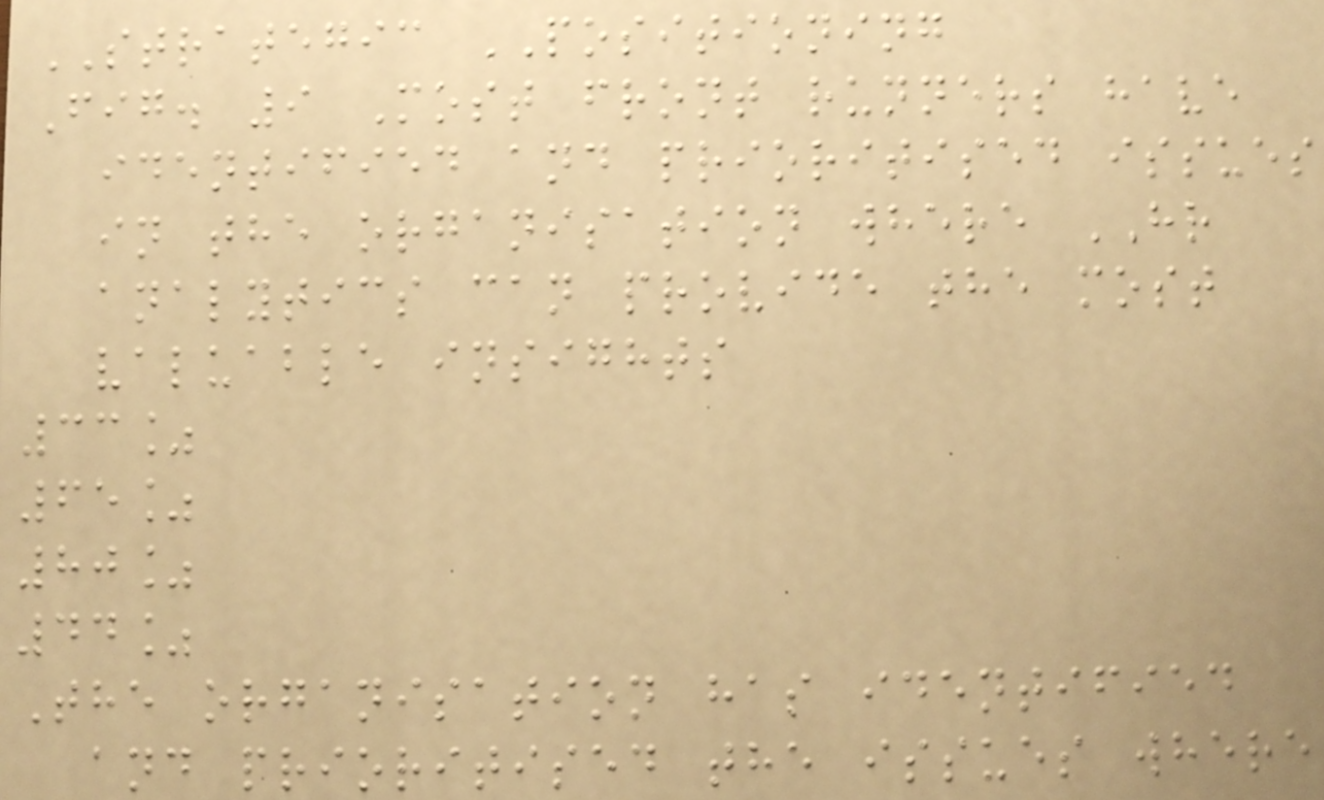STRATEGIC POSITIONING
Fig. 9 Most front runners have
identified and prioritised issues
in the organisation where HR
analytics can provide the most
valuable insights
33%
65%
80%
44%
The organisation has identified
and prioritised the issues where
